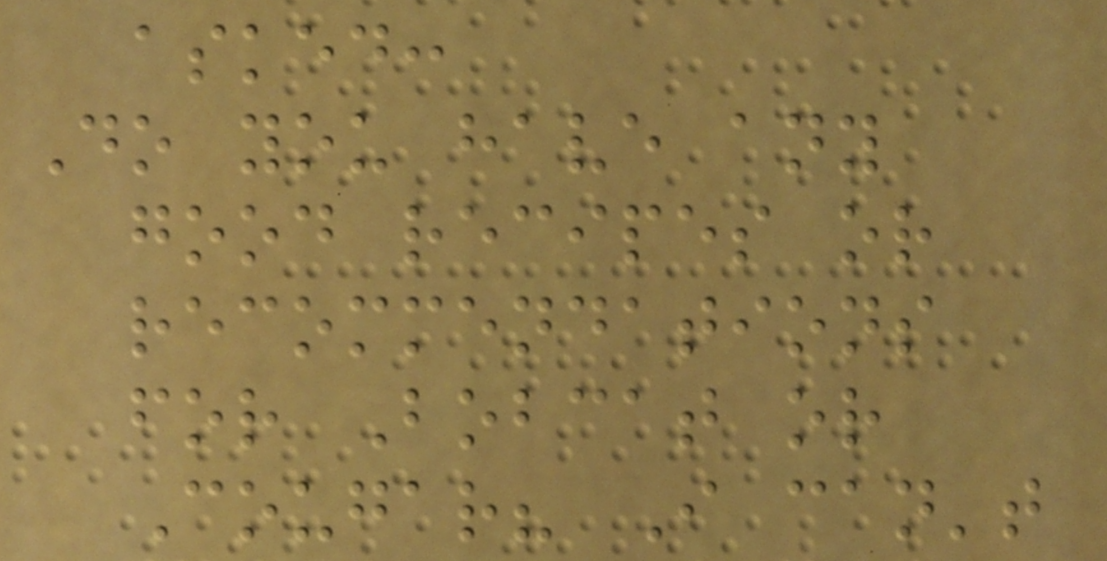asked:
Do you have any
good recipes or
recommendations
for Bobcat or
Cougar? I can't
